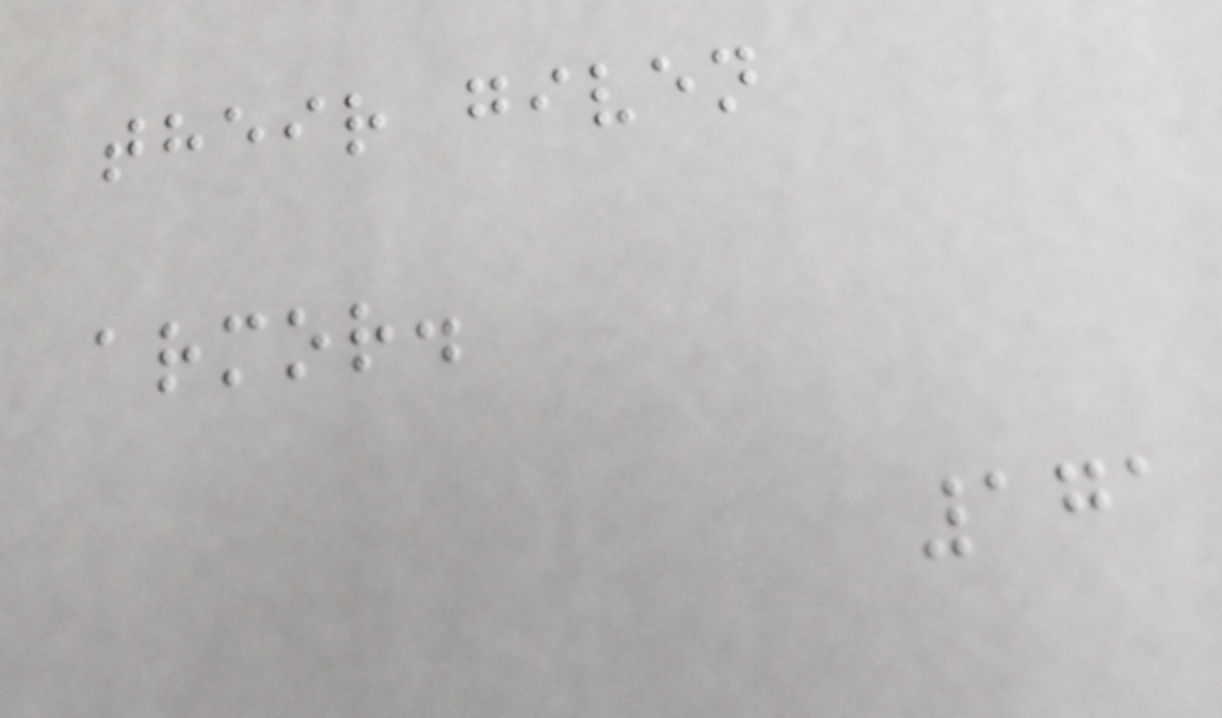their given
armor.
171
